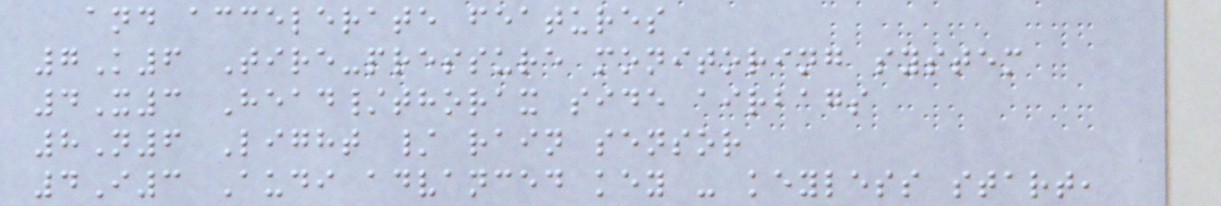and accelerate features
7K6 Tire-pressure monitoring system
4X3 Head/thorax side airbags
8N6 Light / rain sensor
4I3 Audi advanced key - keyless start,
